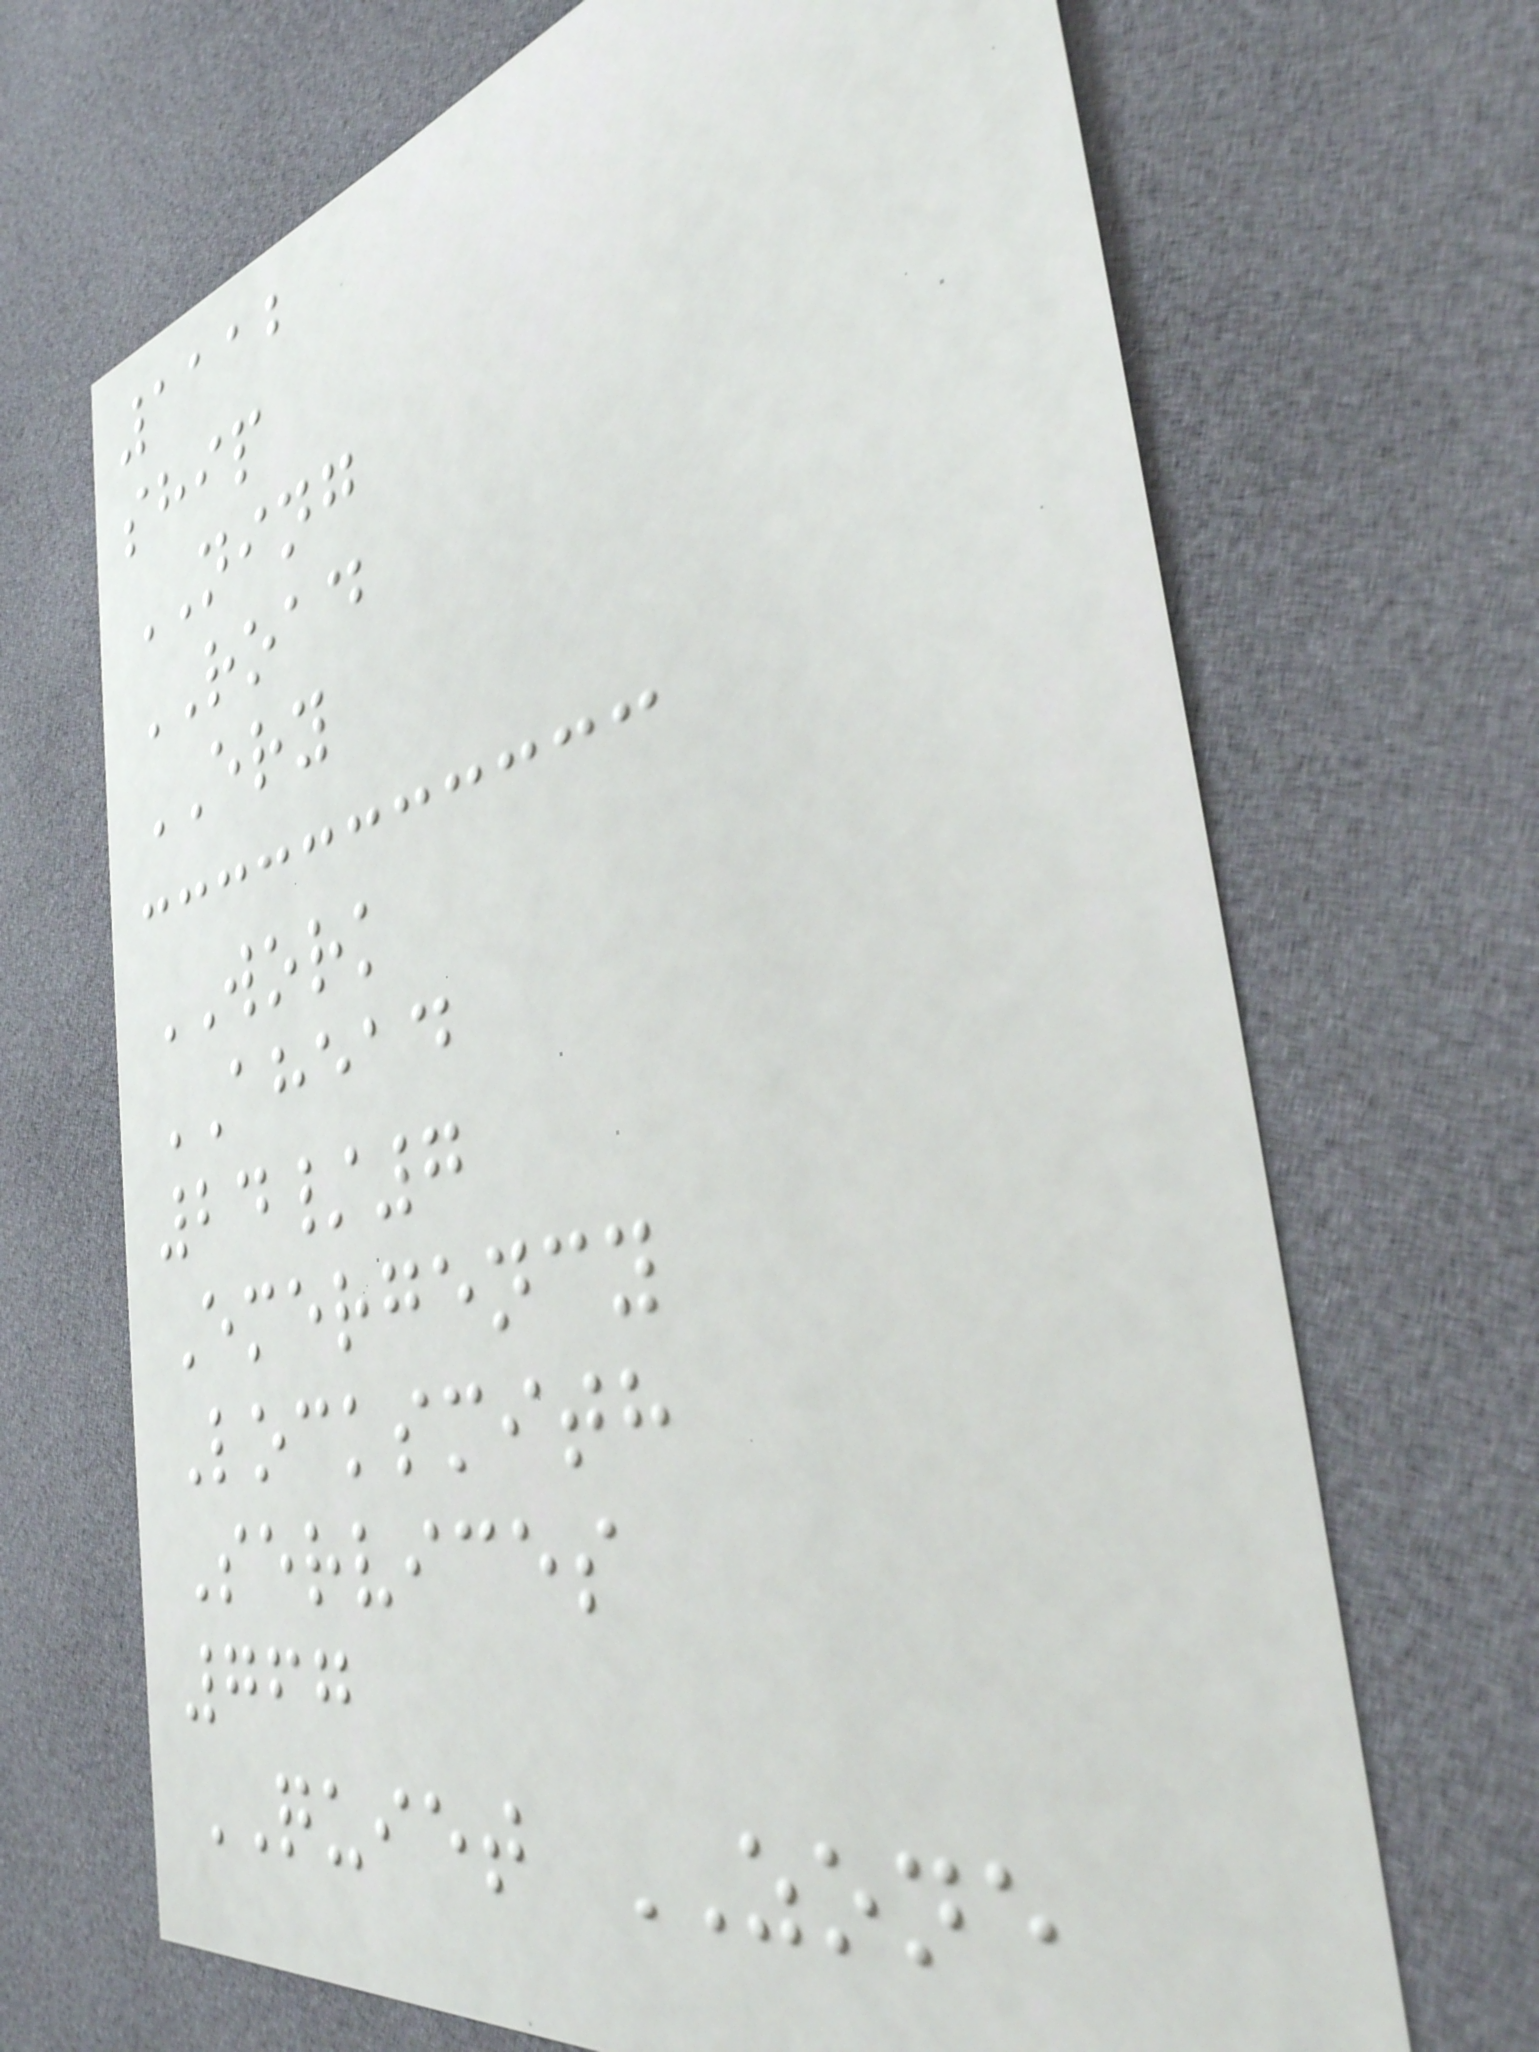1112
ship
NING
ROAD
ERY
WORK
AHEAD
24/7
Emergency
Locksmith
Services
767
QUIET ZONE
